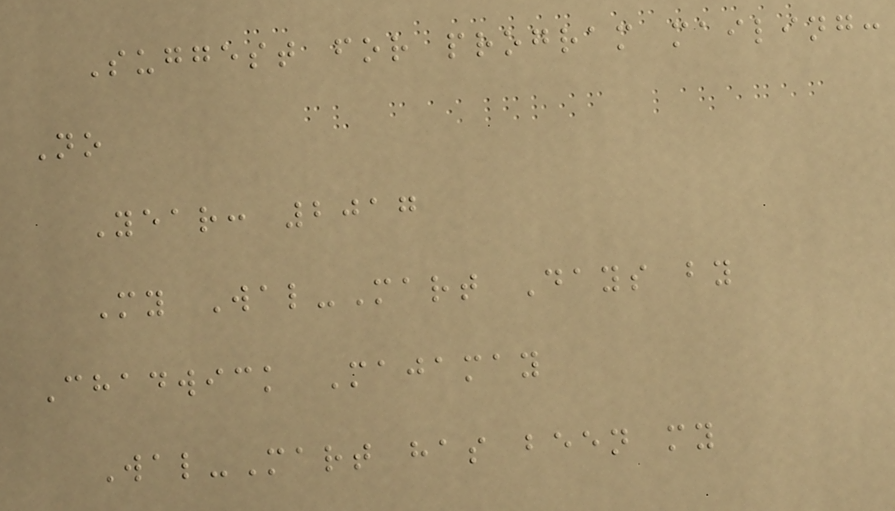Suggest for program mailing:
No
Year: 2017
My Wal-Mart Days by
Chadwick Majamay
Wal-Mart has been my
